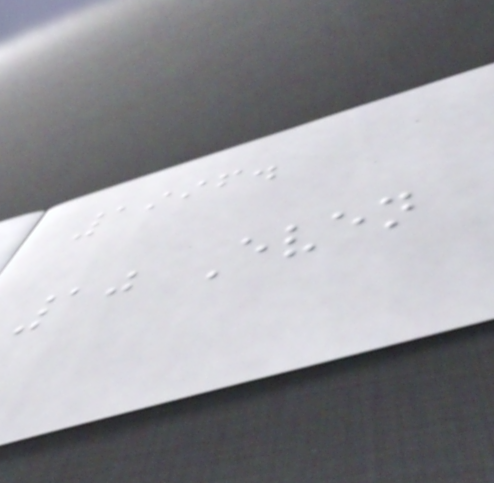1996.
10 Even
